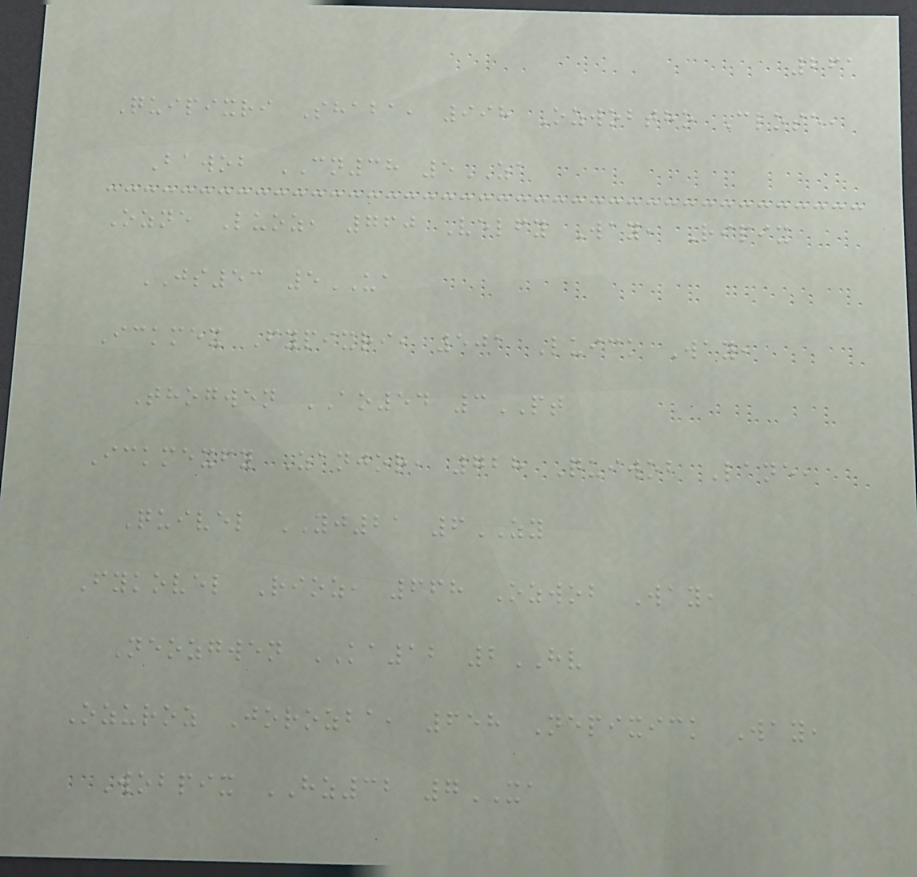261
Quipixri Shaba, 998 Ozwobtho Close,
Bawob CN38 5ZA
Ozne Luoz, 760 Velfy Way, Ripix
JS53 5UA
Ickmex Fypixri, 501 Luick Way,
Thogwen AO54 3PT
Ickmexfy Zanjor, 728 Quiwob Lane,
Quivel YJ21 6ZY
Fykovel Rioz, 668 Ozwob Way,
Neozgwen KA12 2HV
Ozuroz Jorozba, 658 Nepixick Way,
Wobpix HZ32 7XA
